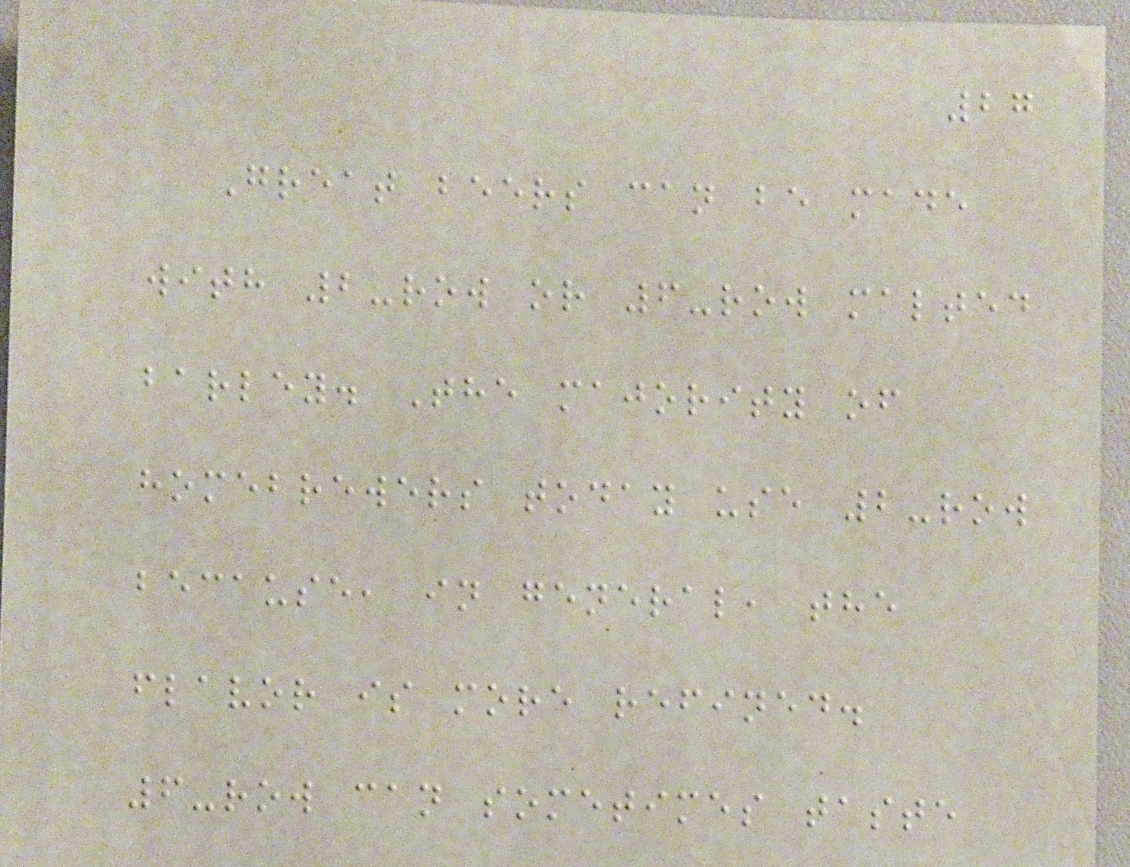27
Great beers can be made
with 2-row or 6-row malted
barley. The majority of
homebrewers today use 2-row
because, in general, the
flavor is more refined.
6-row can sometimes taste
